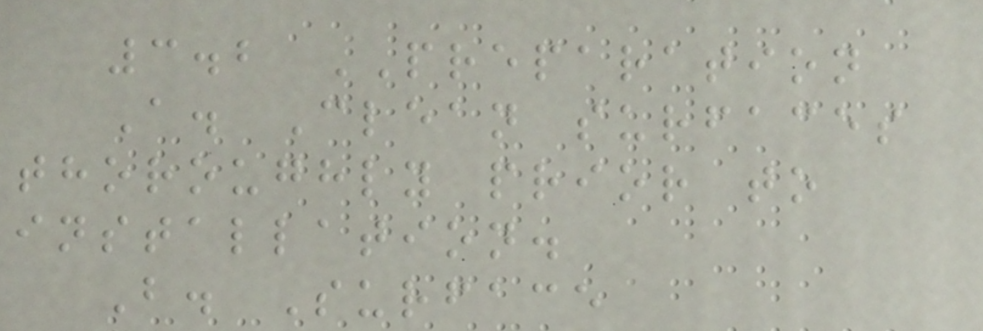3.2 PREPARATION
A. Clean surfaces
thoroughly prior to
installation.
B. Surface
